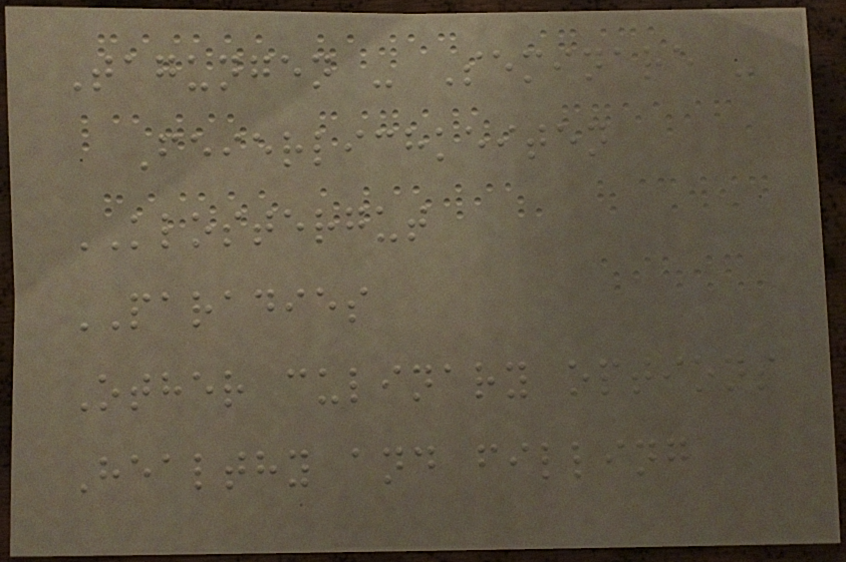Tagungen - Seminare -
Feierlichkeiten
KLOSTERGUT
PARADIES
Other culinary options
Healthy and filling
